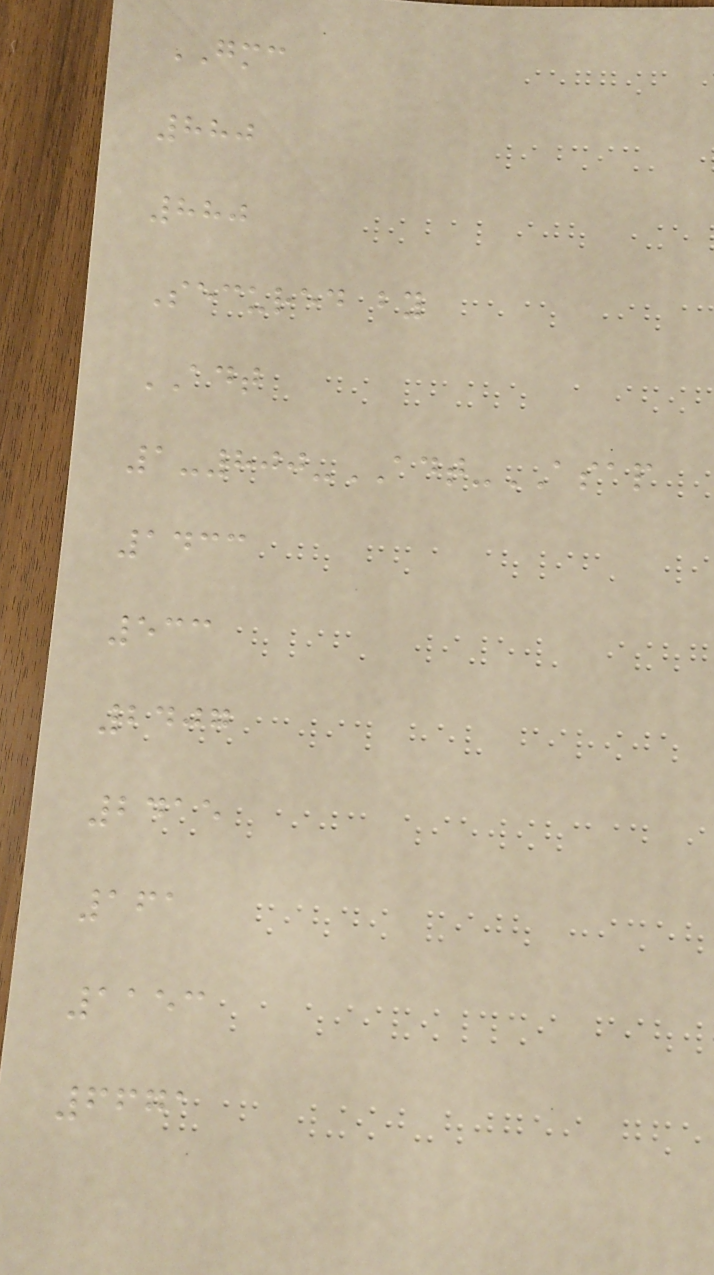GMC
880
880
Secured by
ADT
1-800-ADT-ASAP
1433
533
2407
2415
161
1153
6671
